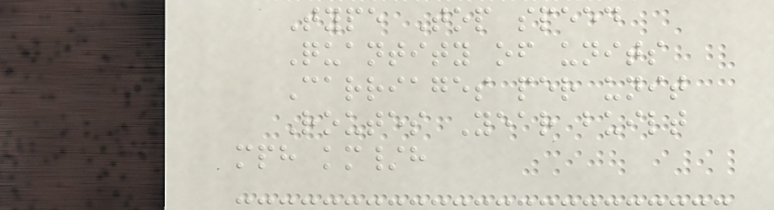Type Top speed
Quantity of units
Carriages per unit
Routes Year built
mph km/h
